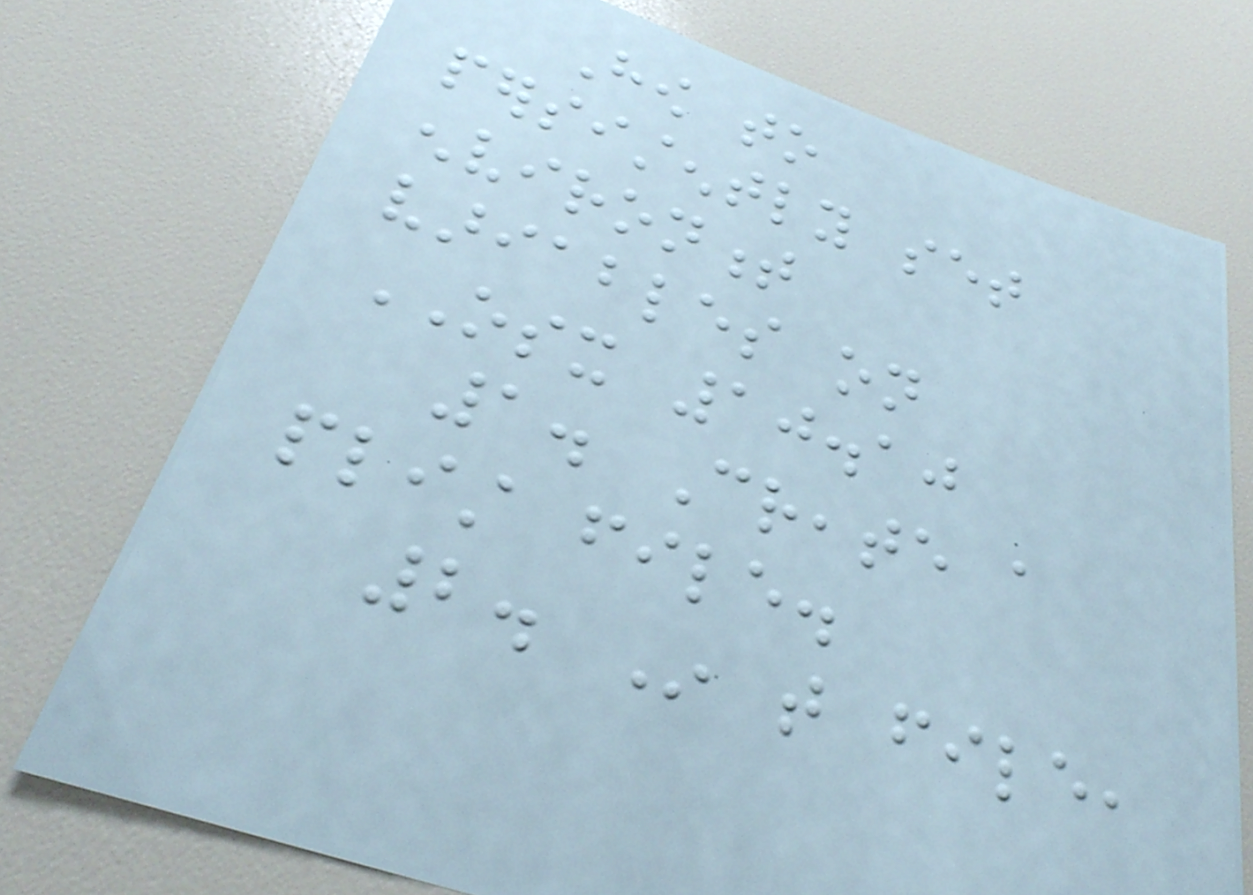How to
persistently set
environment
variables on
OSX 10.10
1. Create a
plist file.
2. In that file,
